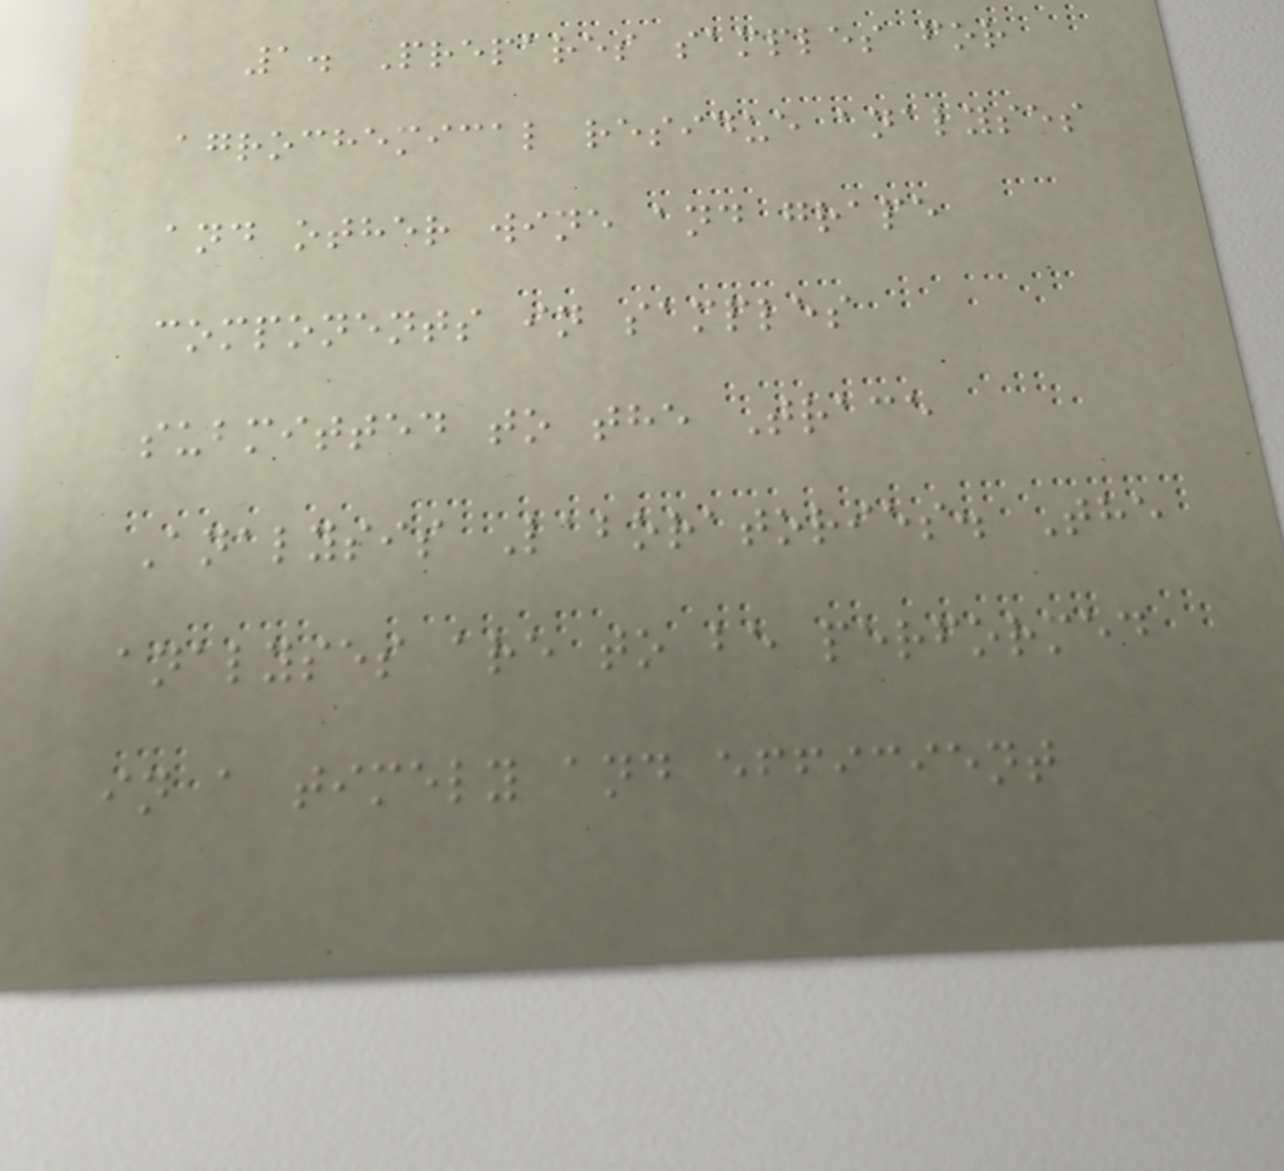1. Prepares samples for
agrochemical residue analyses
and other wine and grape
components in samples
submitted to the Trace
Analysis Laboratories. The
analyses are to be performed
in a timely and efficient
